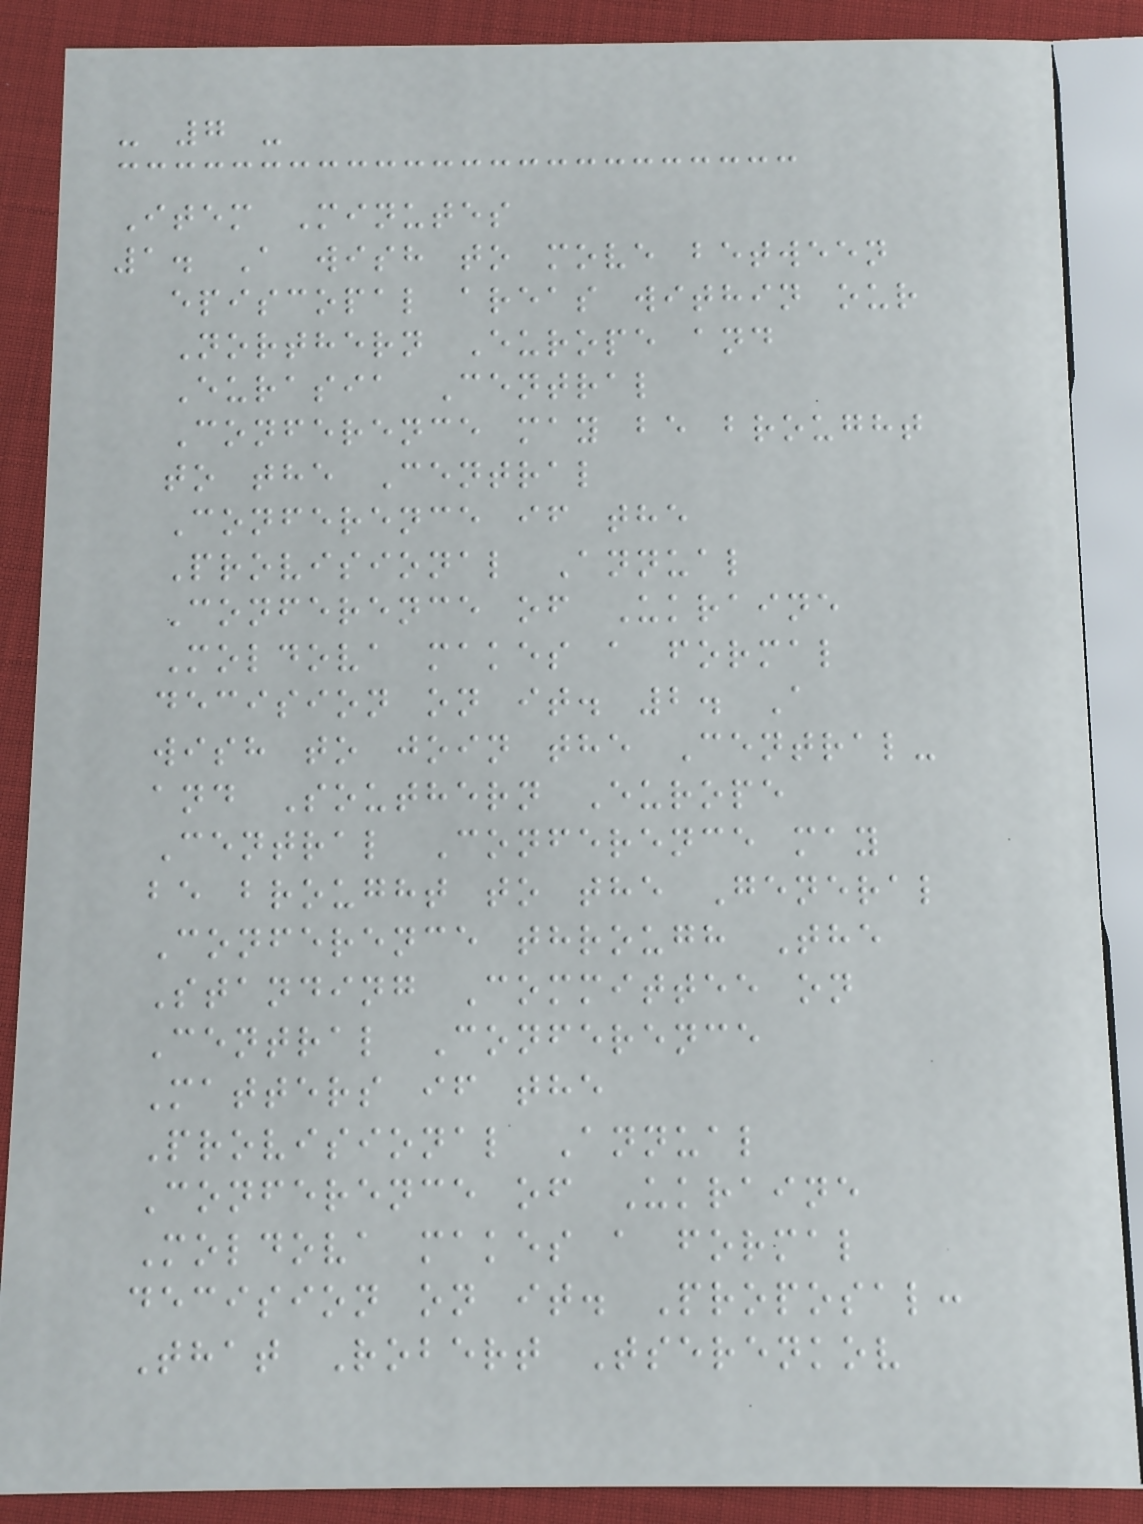- 7 -
Item Minutes
1. A wish to move between
episcopal areas within our
Northern Europe and
Eurasia Central
Conference may be brought
to the Central
Conference if the
Provisional Annual
Conference of Ukraine
Moldova makes a formal
decision on it. 2. A
wish to join the Central-
and Southern Europe
Central Conference may
be brought to the General
Conference through The
Standing Committee on
Central Conference
Matters if the
Provisional Annual
Conference of Ukraine
Moldova makes a formal
decision on it. Proposal:
That Robert Tserenkov
